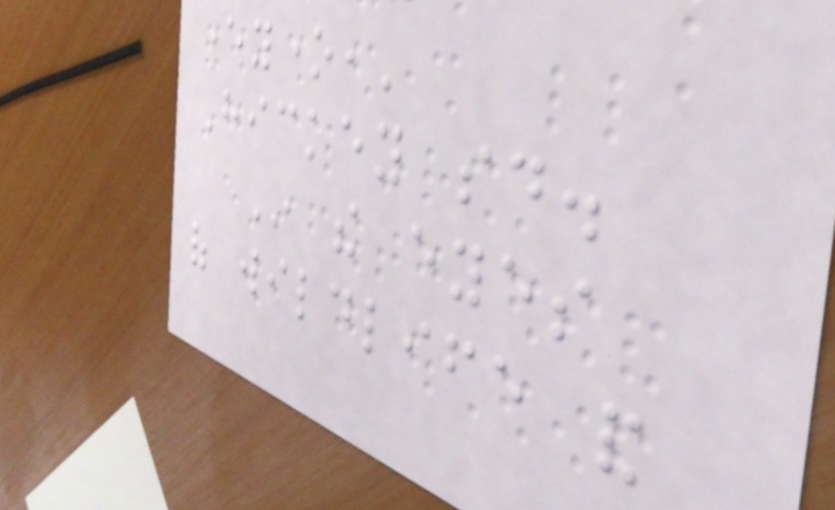everyone,'
Hickey said.
In the eyes
of wildlife and
